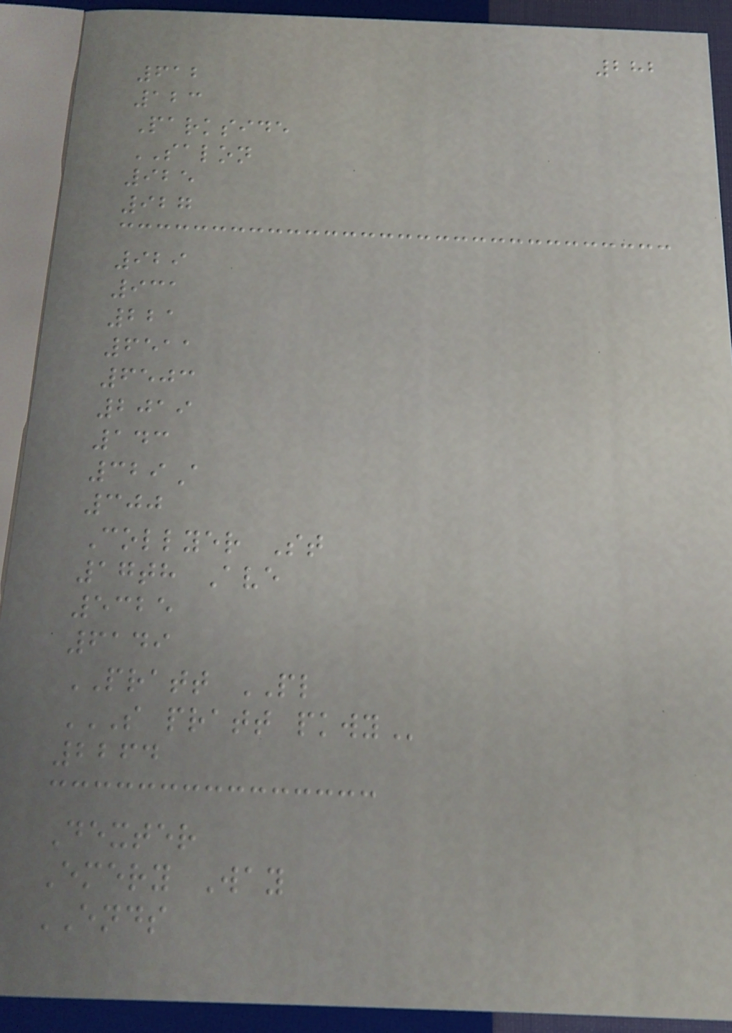282
612
123
Parkside
SALON
925
927
929
931
221
6511
6503
2019
143
329A
300
Collyer St
17th Ave
5325
6149
PRATT PL
S PRATT PKWY
2264
Dexter
Emery Way
ENDS
